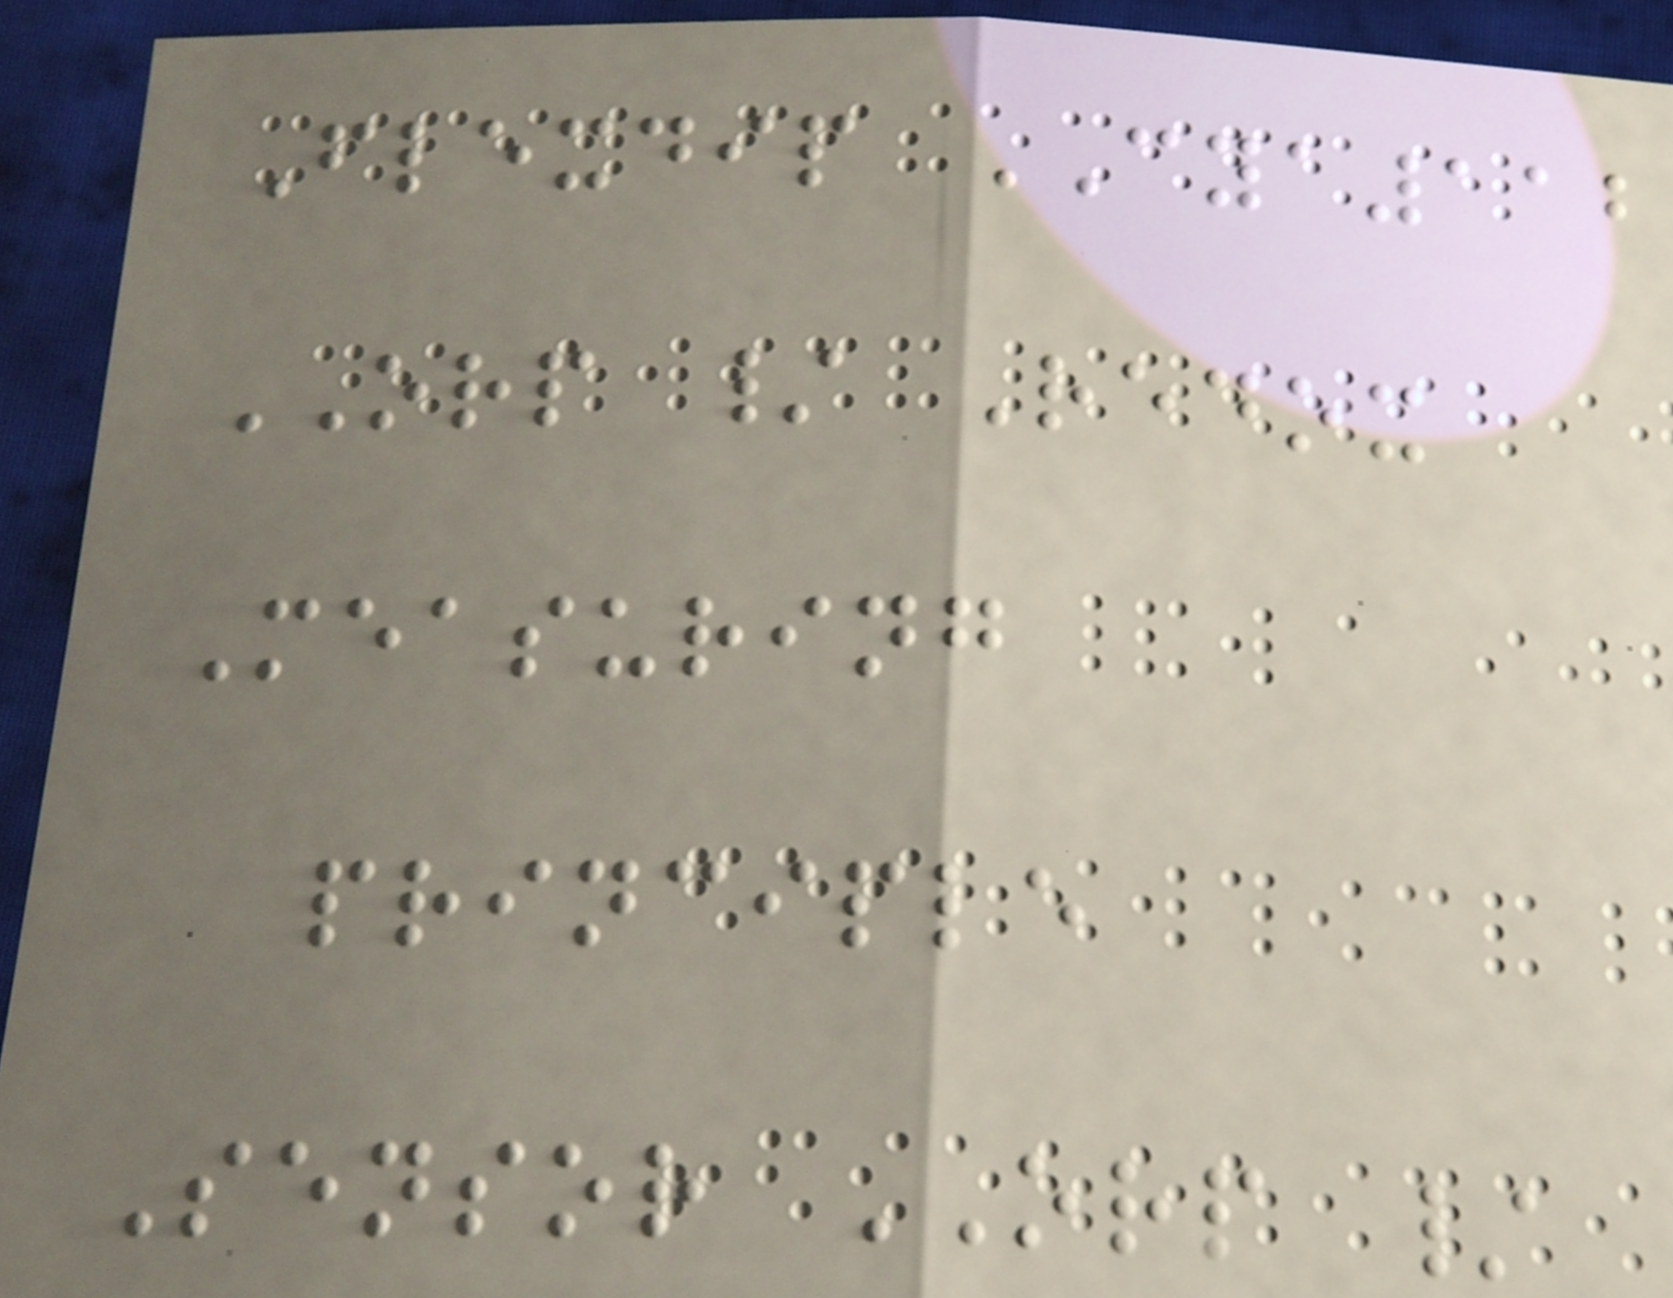Flexdip CYA112
ORP / Redox
Measuring
principle
Sensor ORP /
